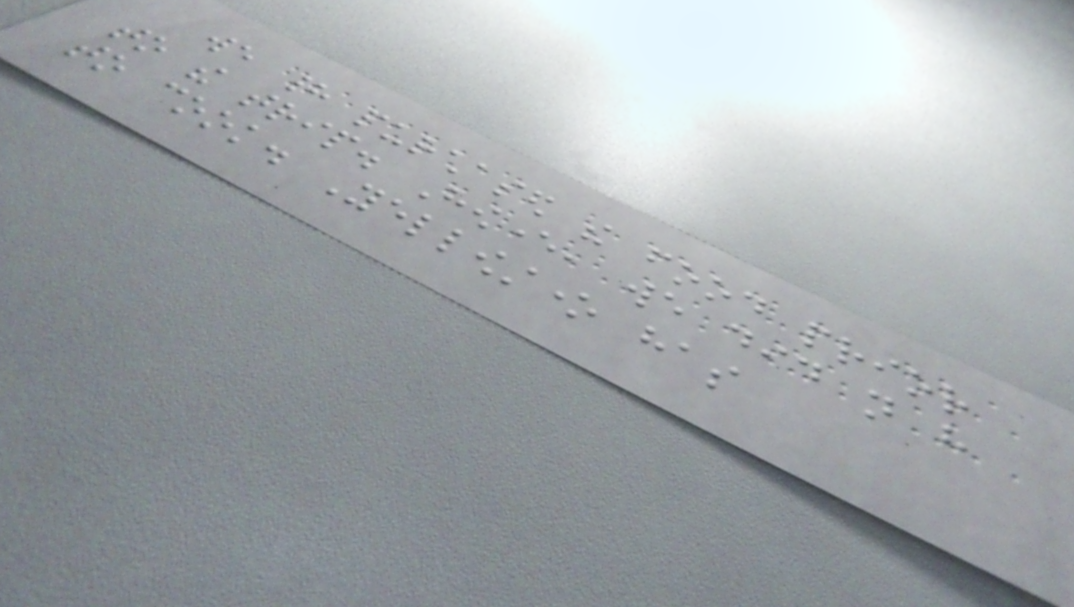we had purchased the food prior
to the trip. However, we did not have
to cook. Yellowstone has
